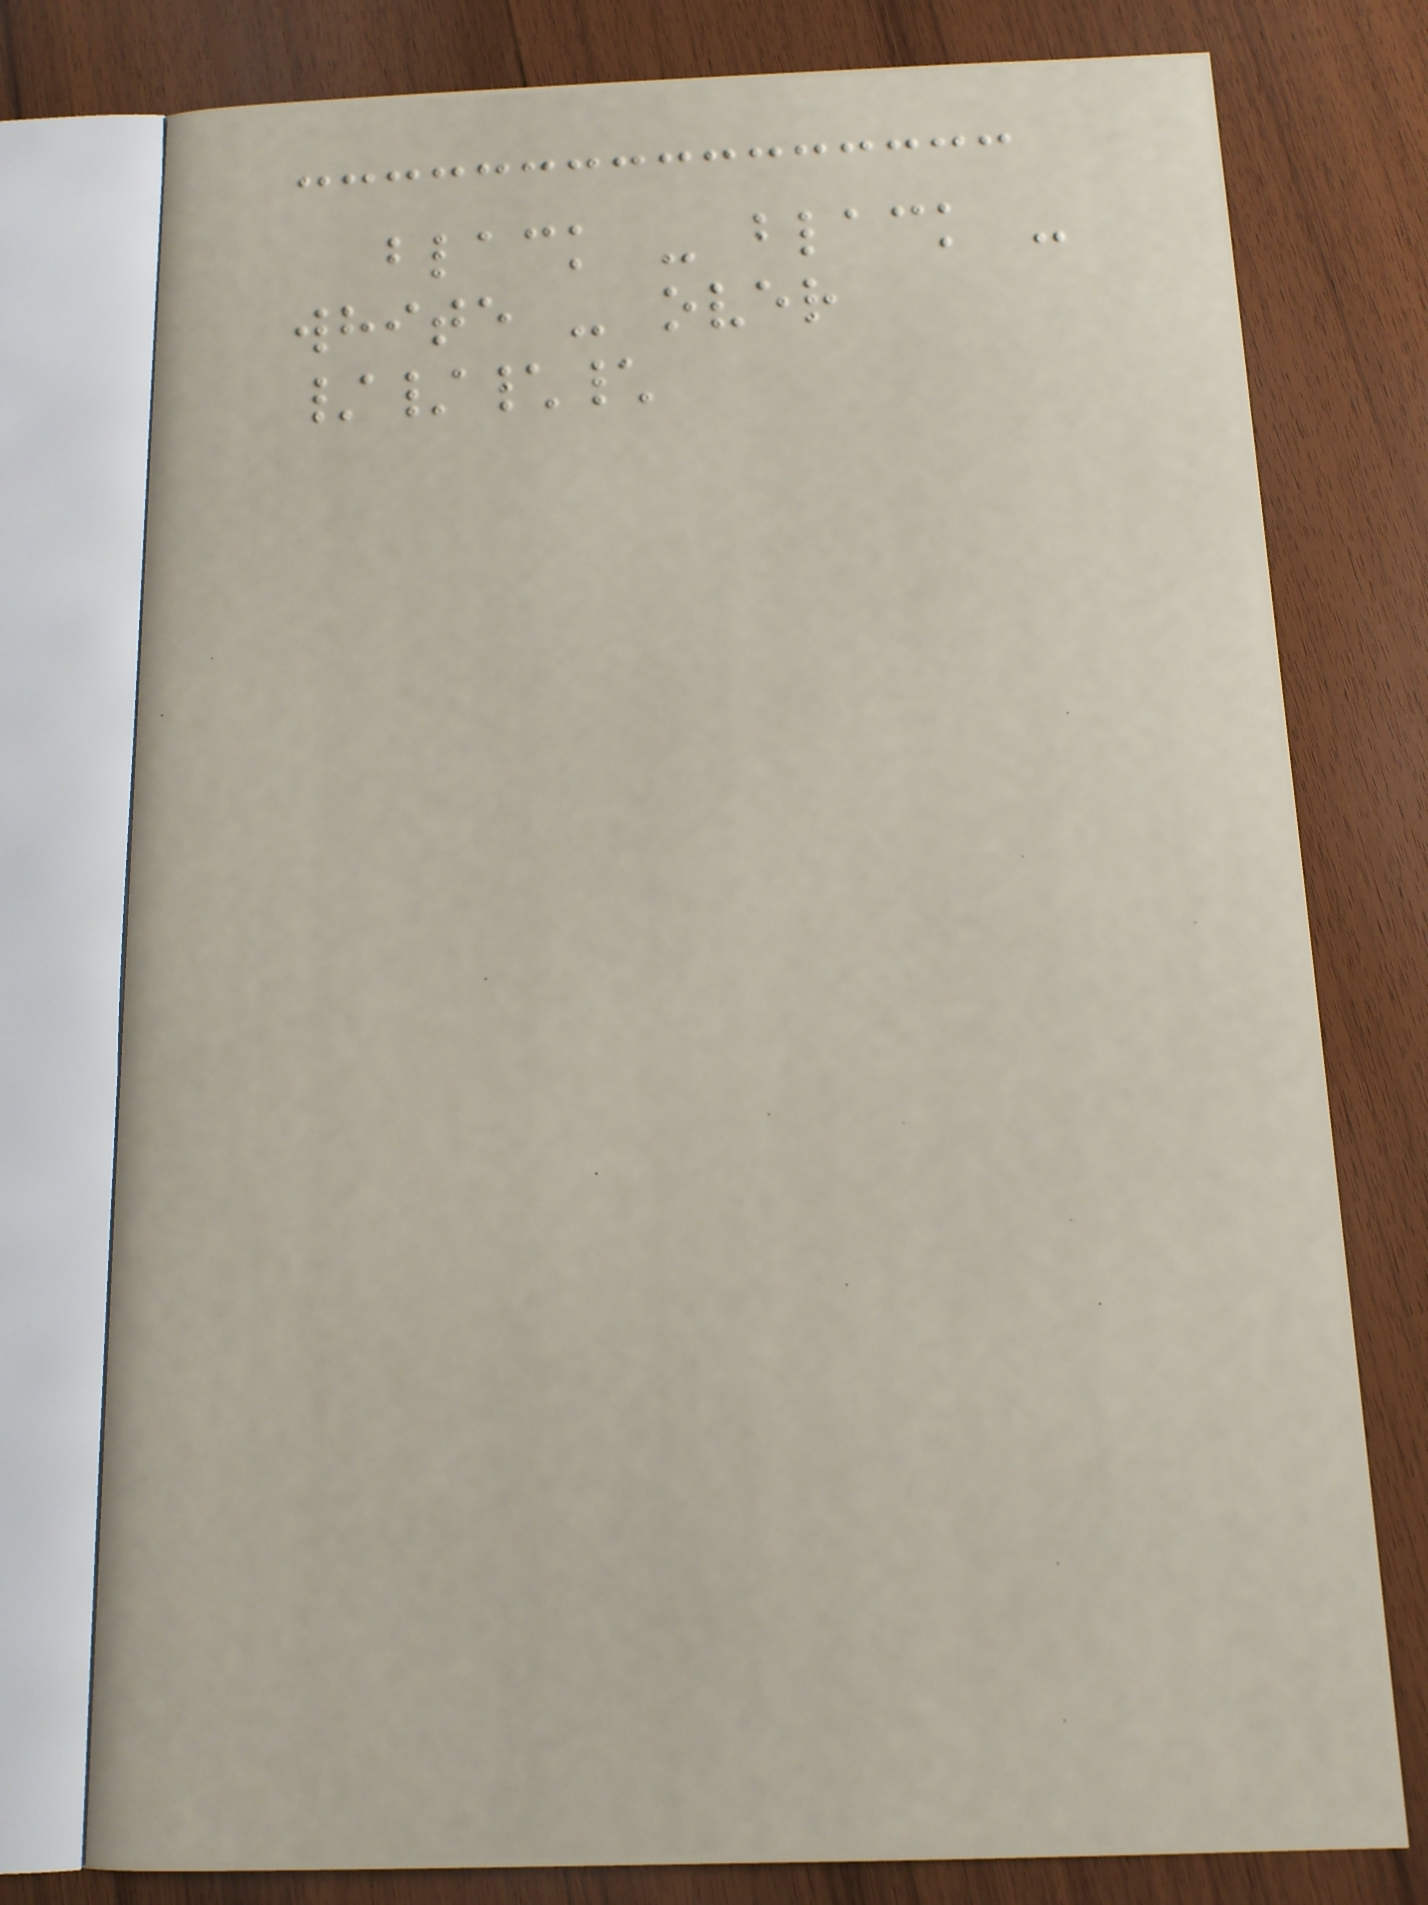black - black -
white - over
//\\
